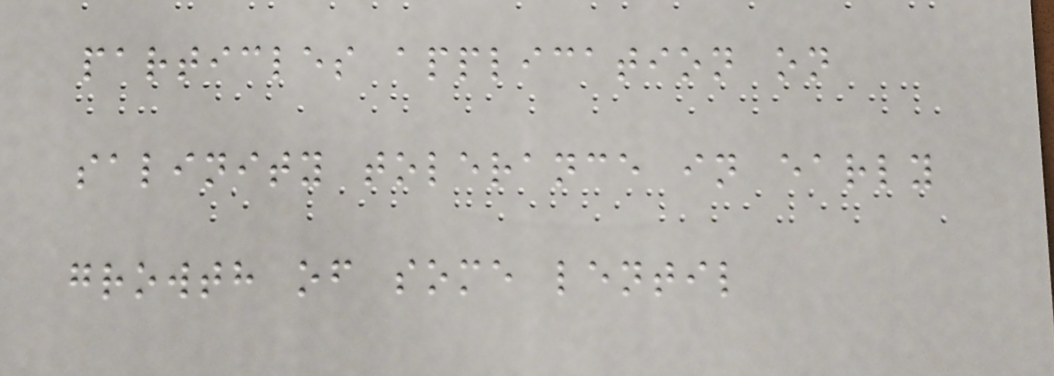particles application on
salinity tolerance in early
growth of some lentil
